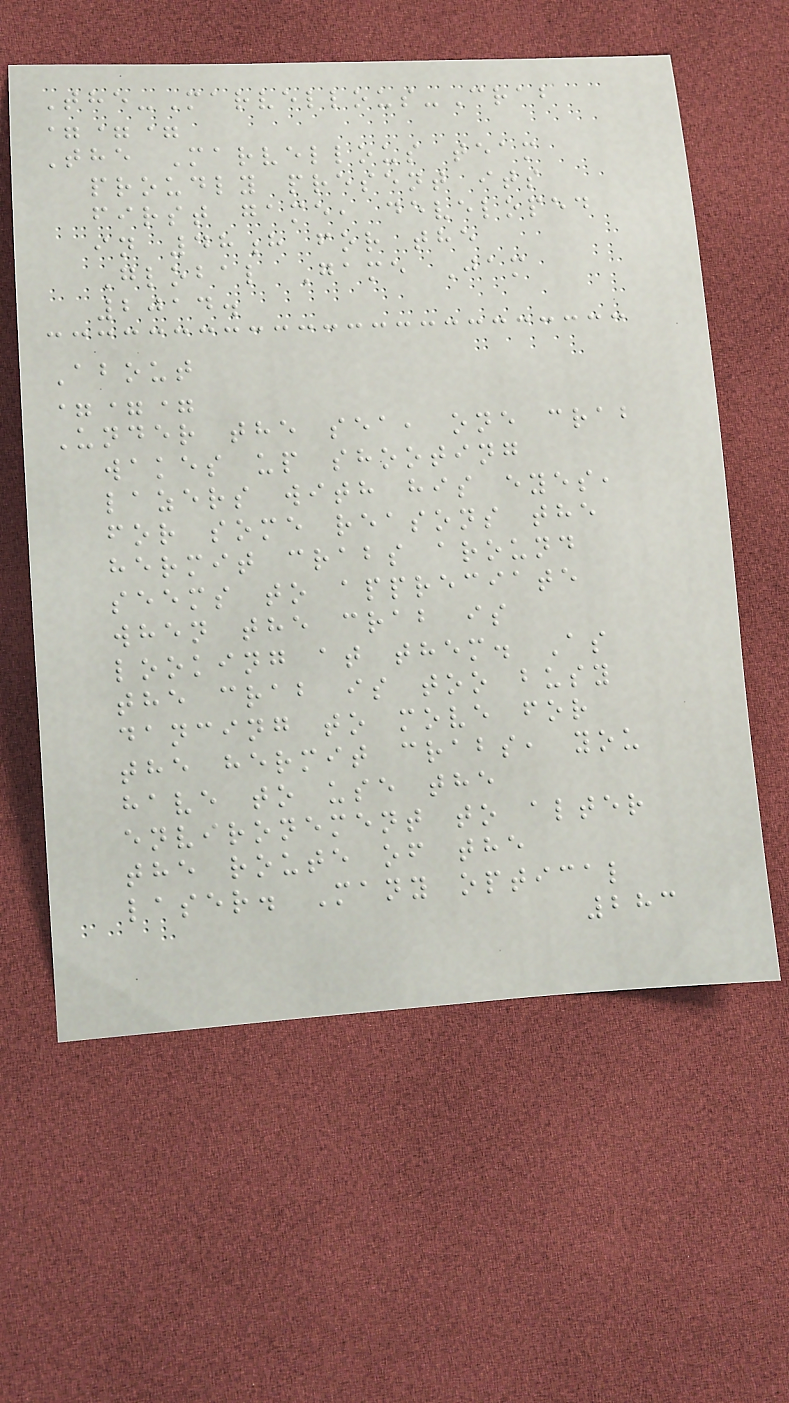The-Marvellous-Crab
===
The Marvellous team
proudly present its
first game, developed
in 48h for the
Global Game Jam
2014.
About
===
Under the sea, one crab
wakes up shooting
lazers with his eyes,
for some reasons the
hermit crabs around
seems to appreciate
when the crab is
looking at them. As
the crab is too busy
dancing to move for
the hermit crabs, you
have to use the
environement to alter
the route of the
laser. Many optical
283
